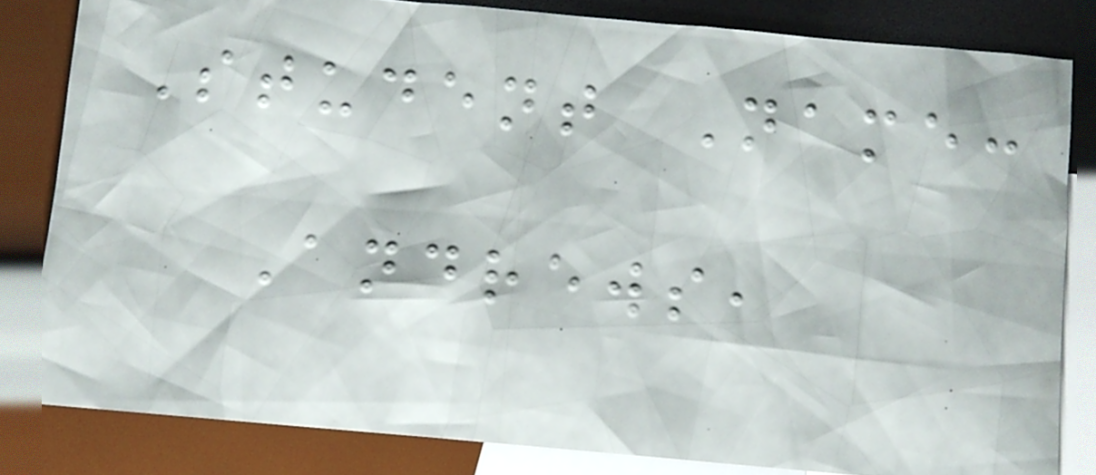Student Name:
Andrews,
